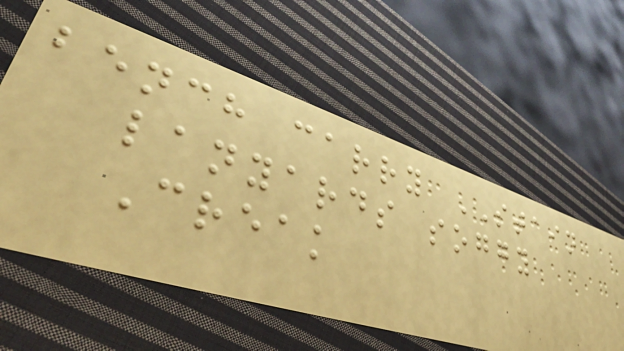bench carry STAIN
lanyards soggy
Creak
